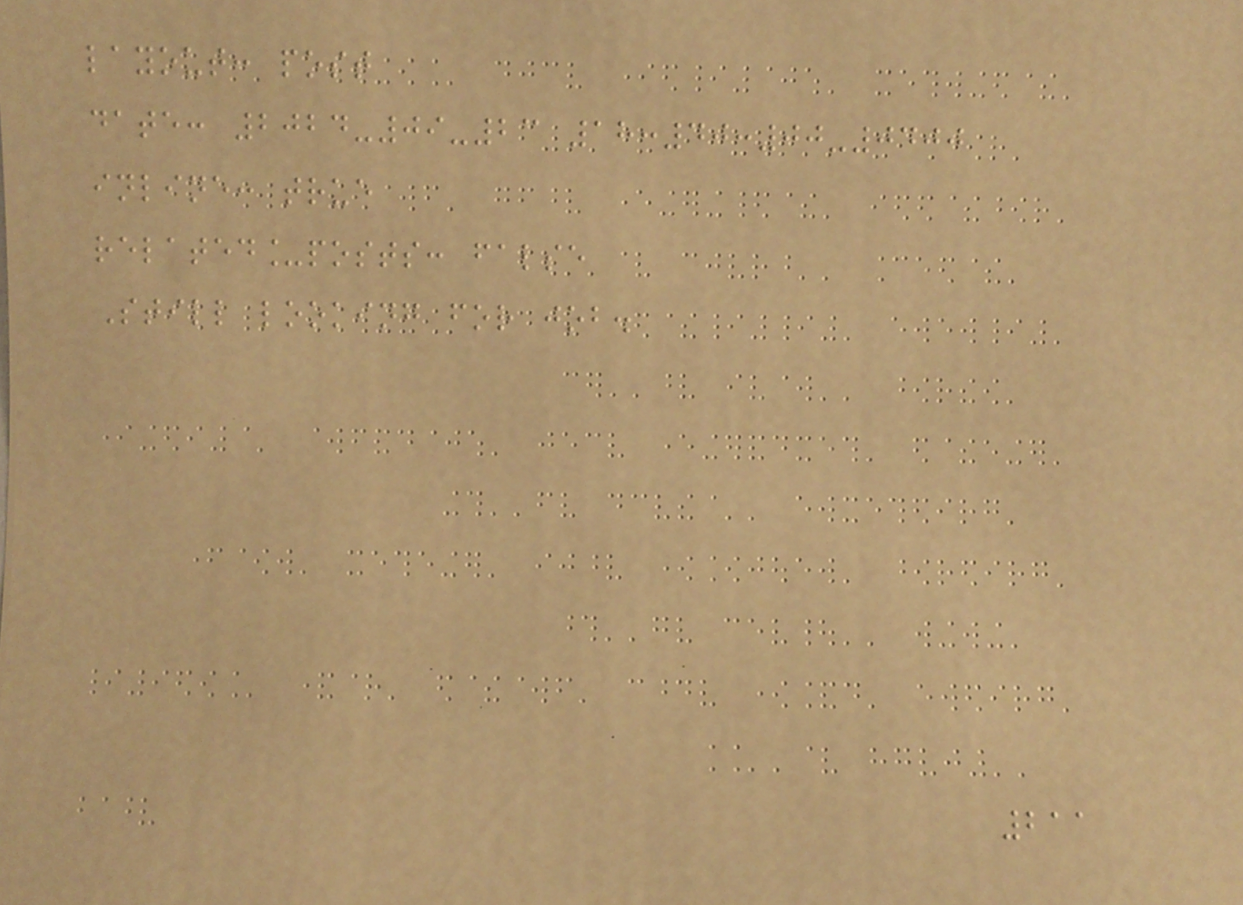layout: post
date: 2024-09-23 18:40:00-0400
inline: true
related_posts: false
Still looking for job.
211
